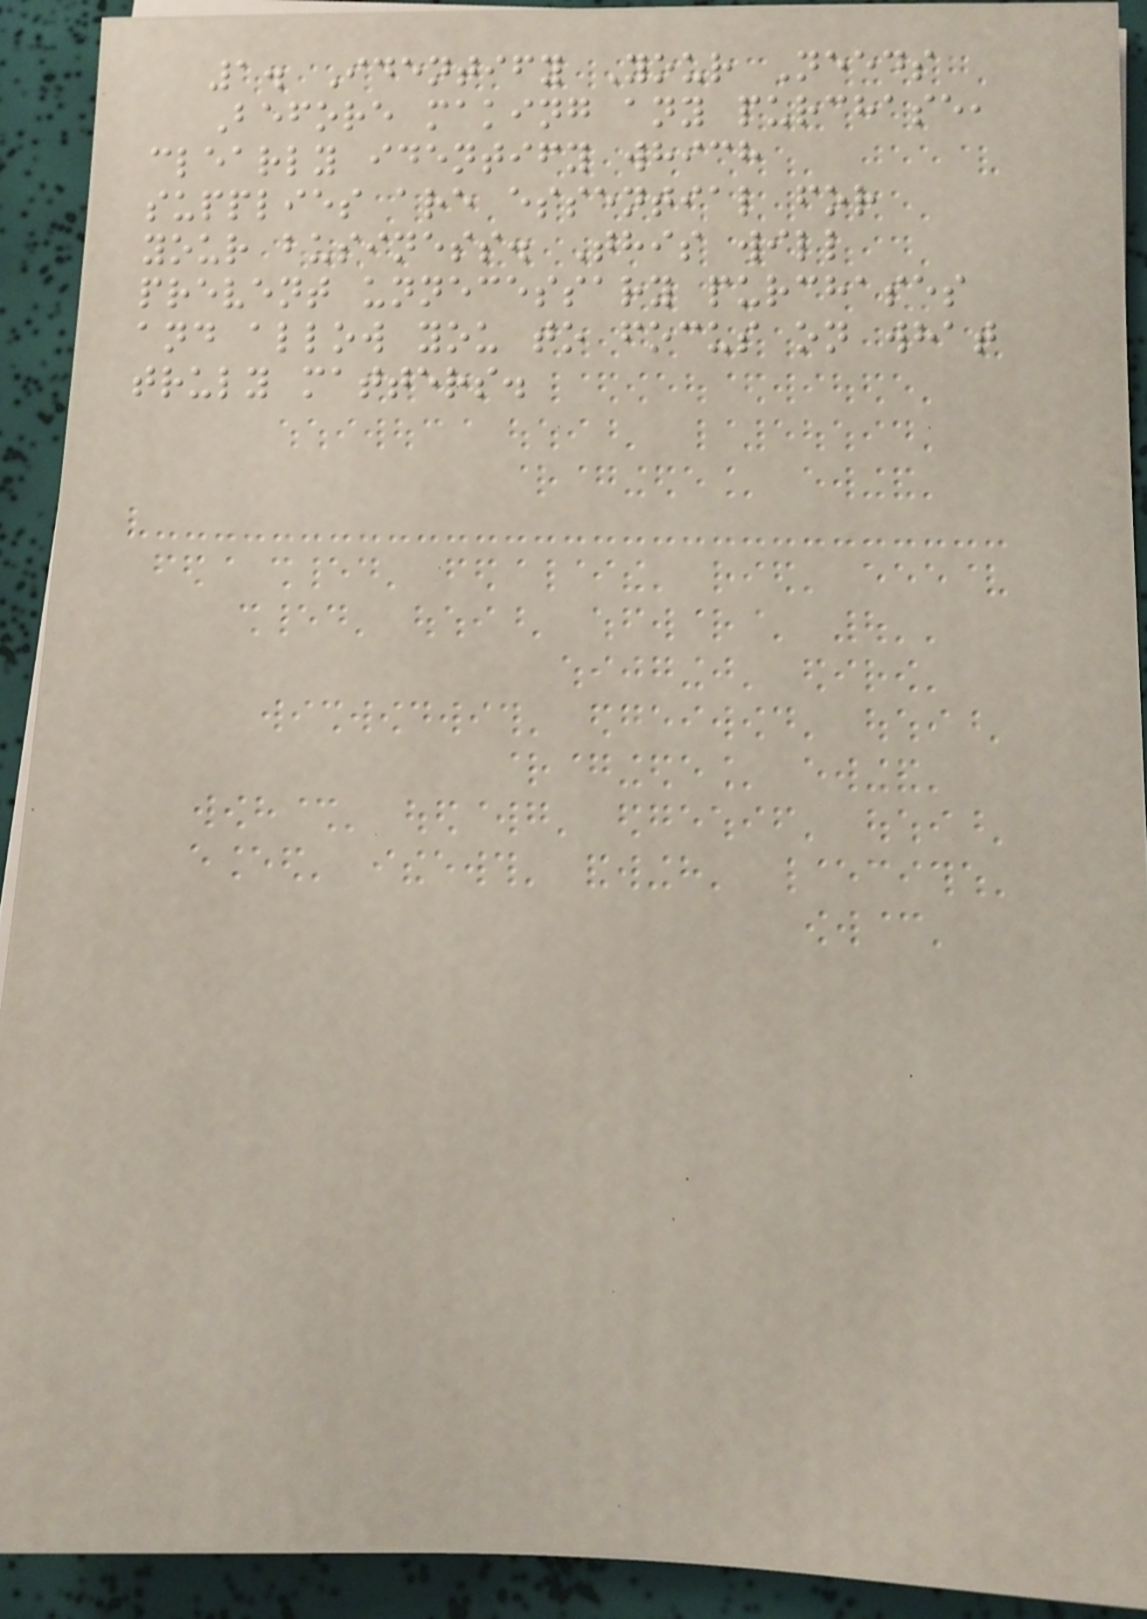1. Identify Your Needs
Before making any purchase,
clearly identify which
supplies are essential for
your business. This will
prevent unnecessary purchases
and allow you to focus on what
truly matters.
